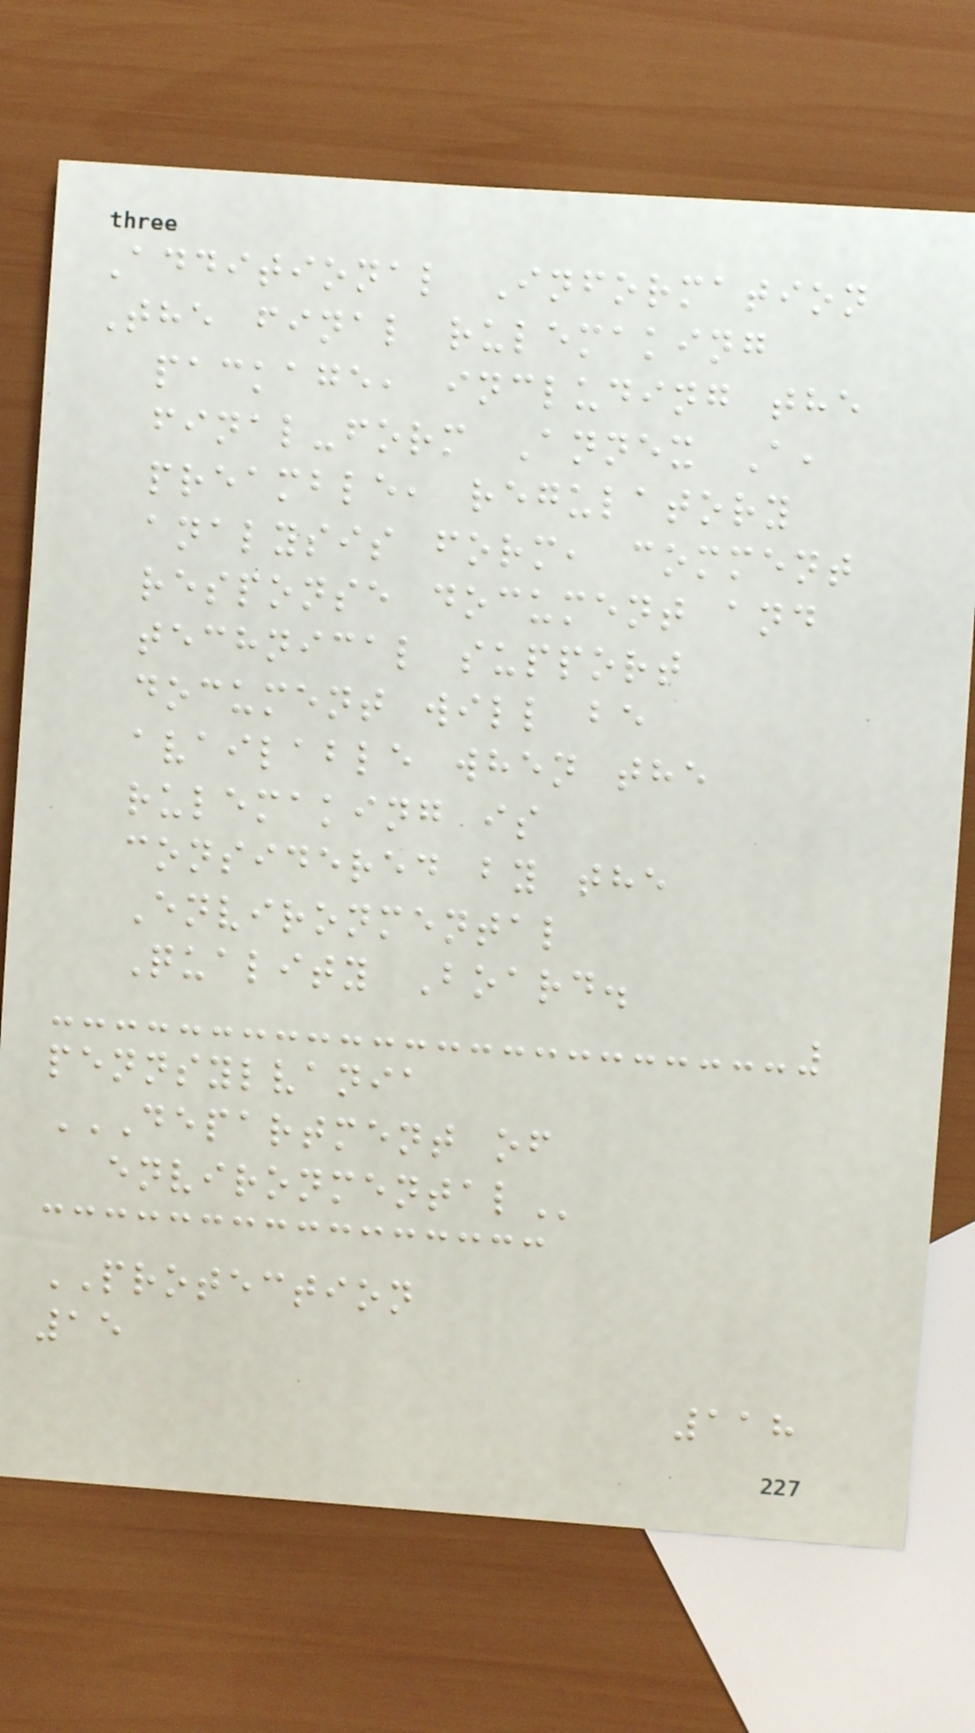Additional Information
The final rulemaking
package, including the
final-form Annex A,
preamble, regulatory
analysis form, comment
response document and
technical support
document will be
available when the
rulemaking is
considered by the
Environmental
Quality Board.
pennsylvania
DEPARTMENT OF
ENVIRONMENTAL
PROTECTION
15
118
